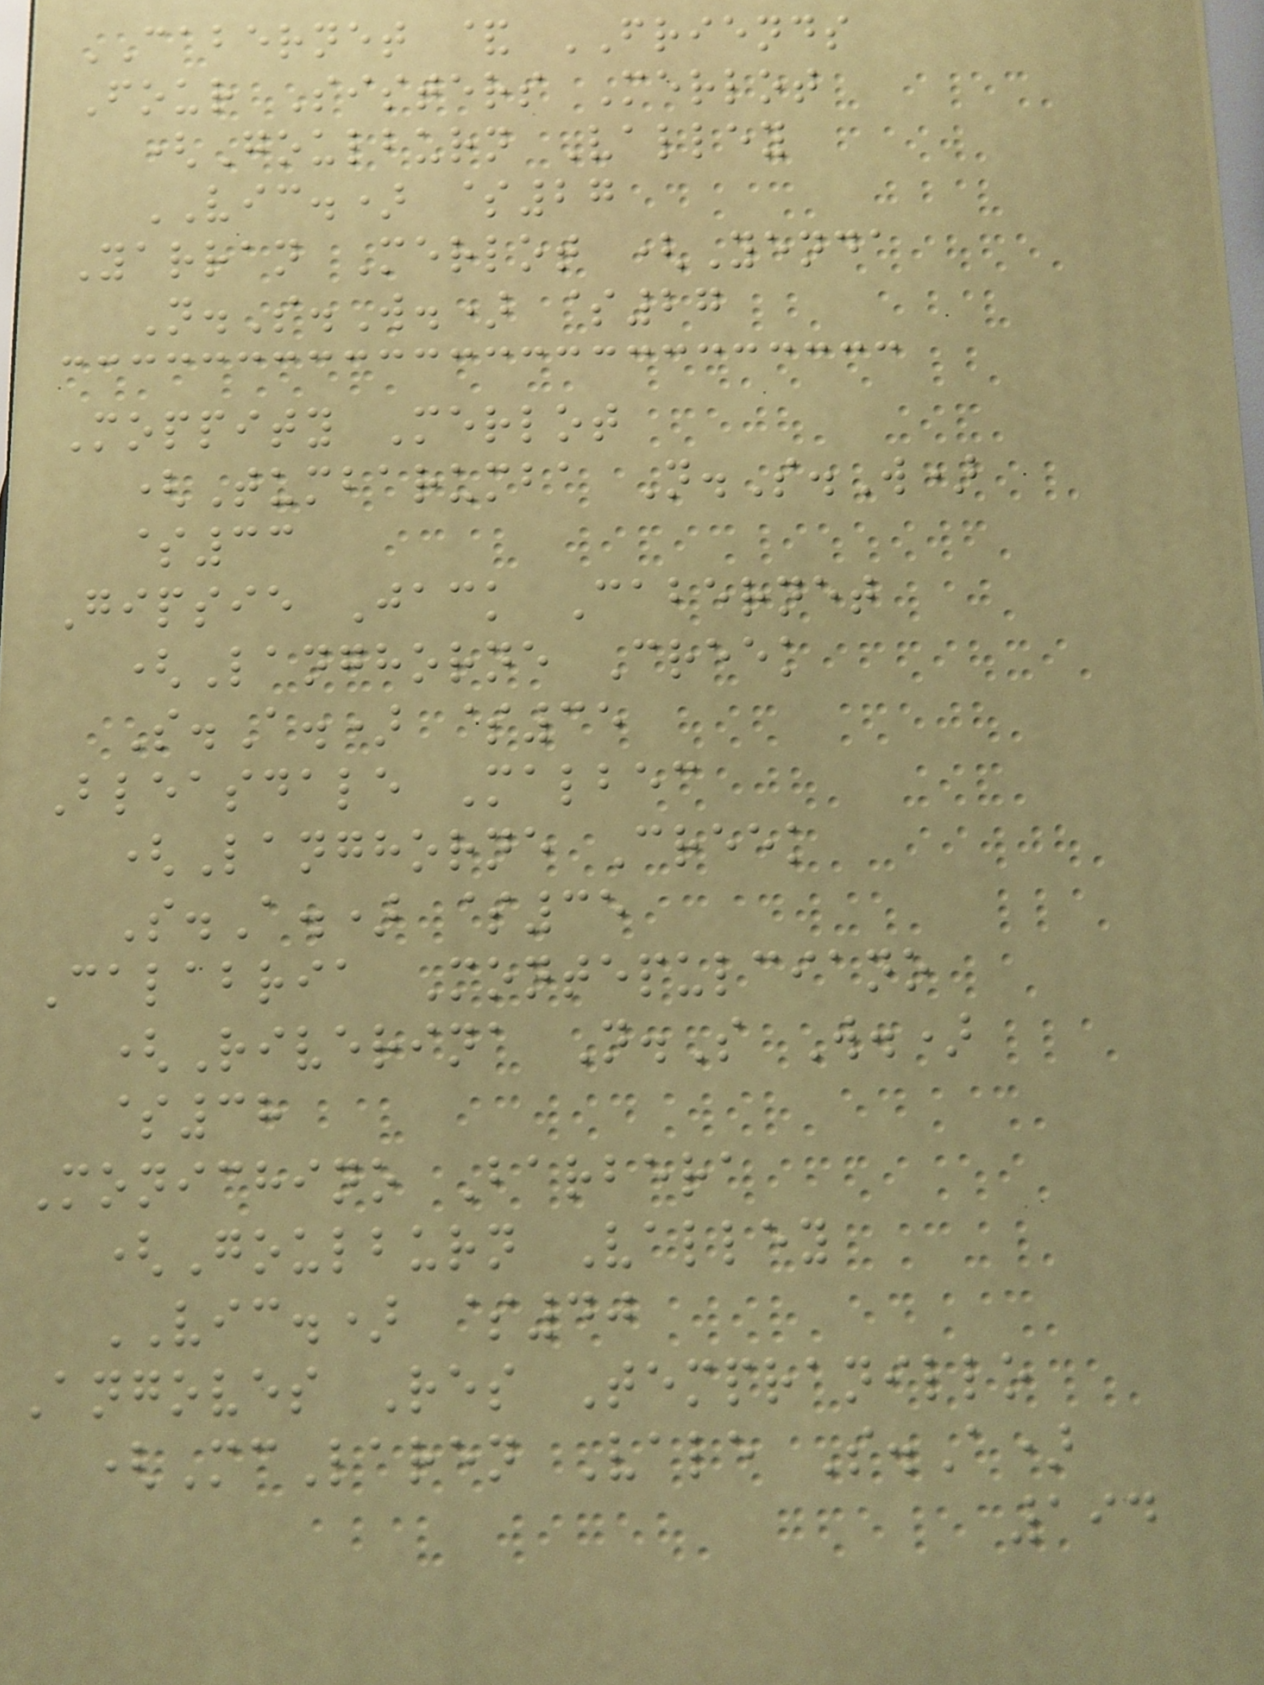CABERNET & FRIENDS
Four Sisters Merlot
(Goulburn Valley
VIC.) $27
Yarran Merlot (Yenda
N.S.W.) $27
Moppity Merlot
(Tumbarumba N.S.W)
$33
Gipsie Jack Cabernet
(Langhorne Creek
S.A.) $35
Bleasdale Malbec
(Langhorne Creek
S.A.) $35
Calabria Montepulciano
(Riverina N.S W.)
$38
Monichino Barbera
(Goulburn Valley
VIC.) $40
Angoves Res Tempranillo
(McLaren Vale S.A)
194
